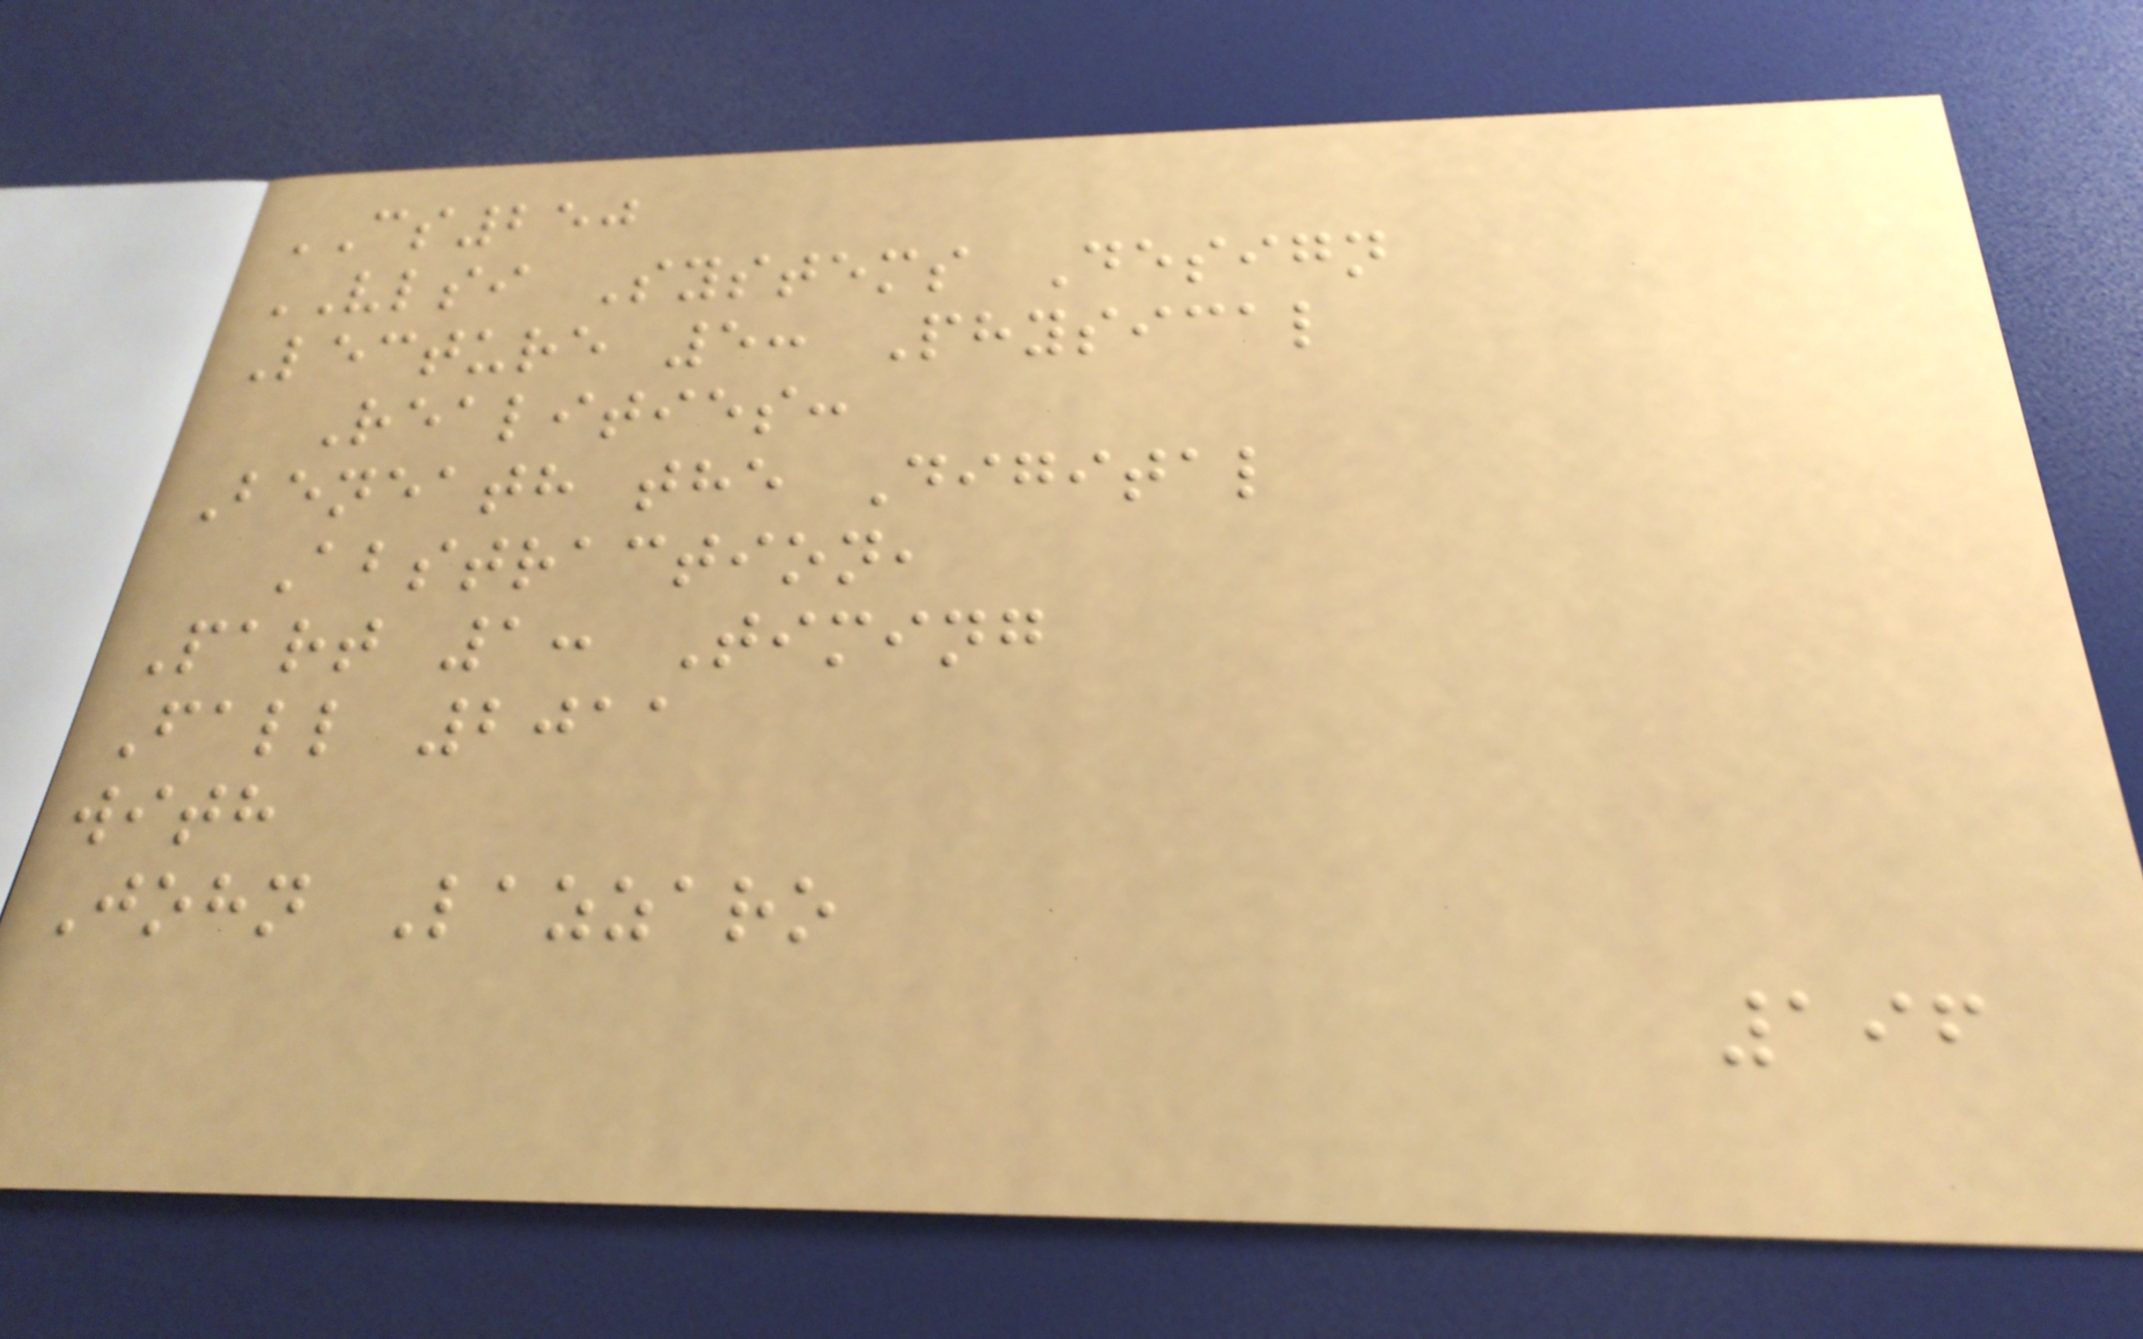CS250
VLSI Systems Design
Lecture 5: Physical
Realities:
Beneath the Digital
Abstraction,
Part 1: Timing
Fall 2011
with
John Lazzaro
196
